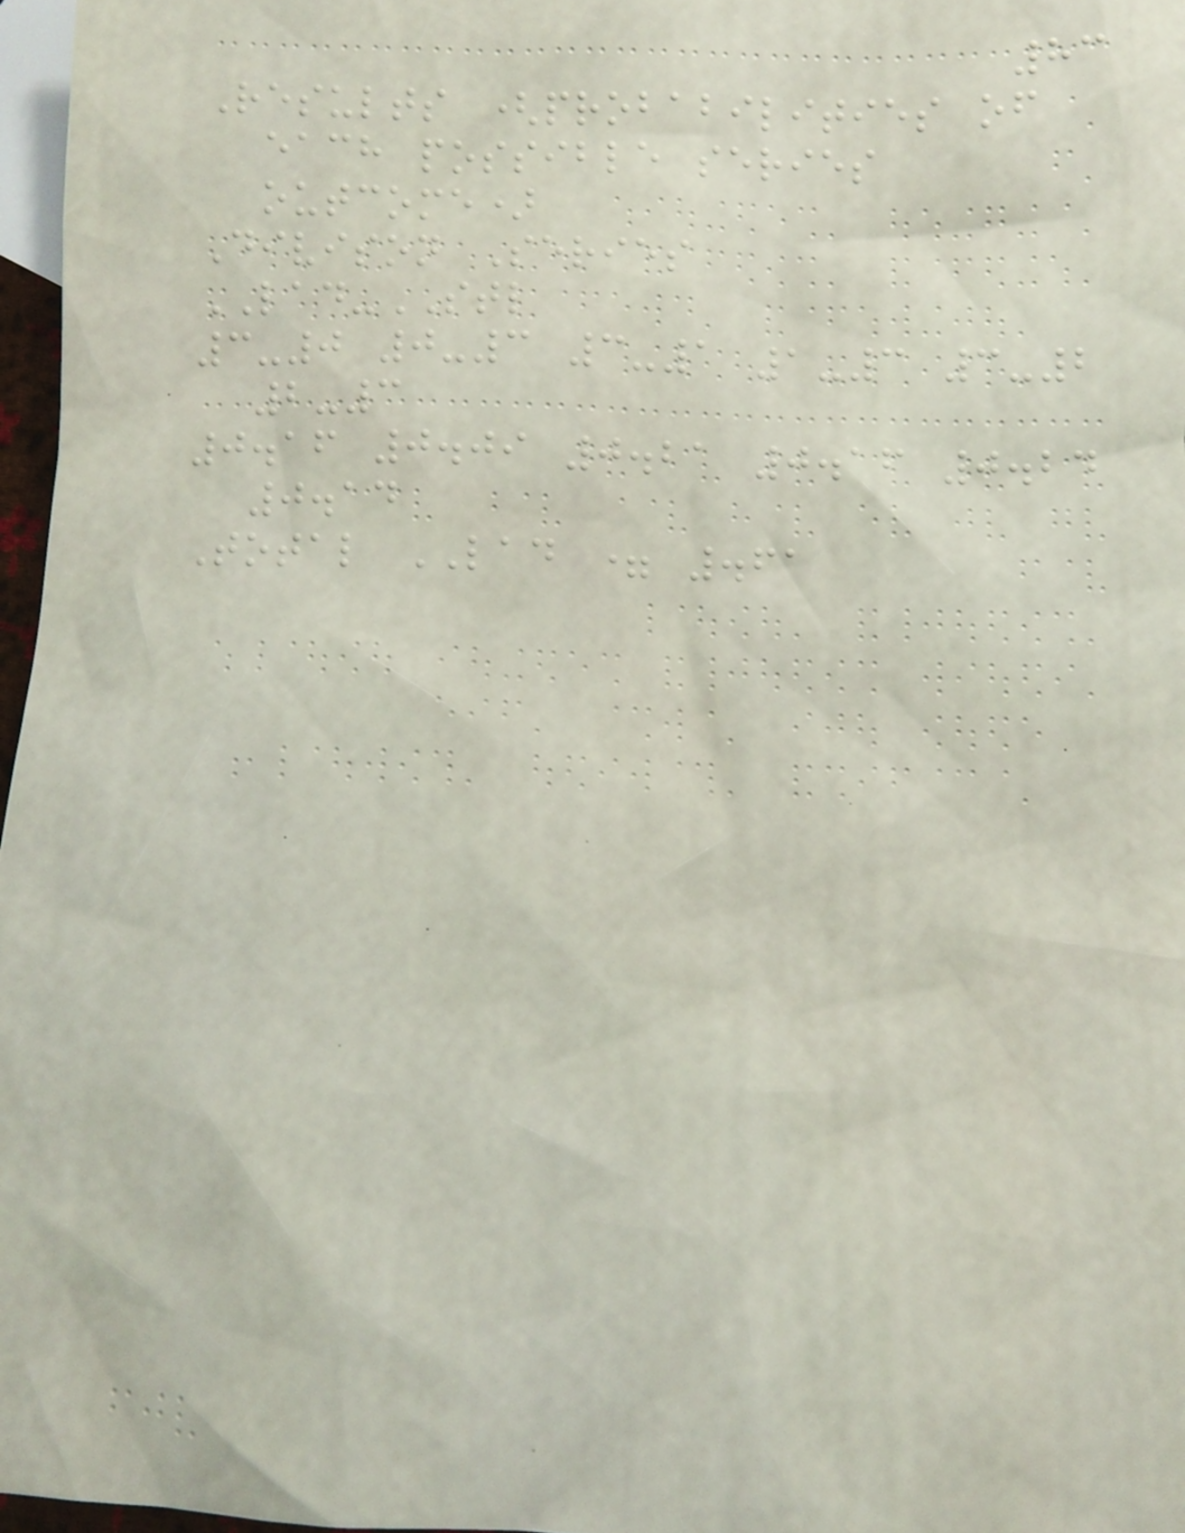83
Results (probabilities of
each possible series
outcome)
Divison Series
LAD-STL
3-0 0-3 3-1 1-3 3-2
2-3
0.16 0.09 0.21 0.16 0.24
0.14
Total LAD = .61
